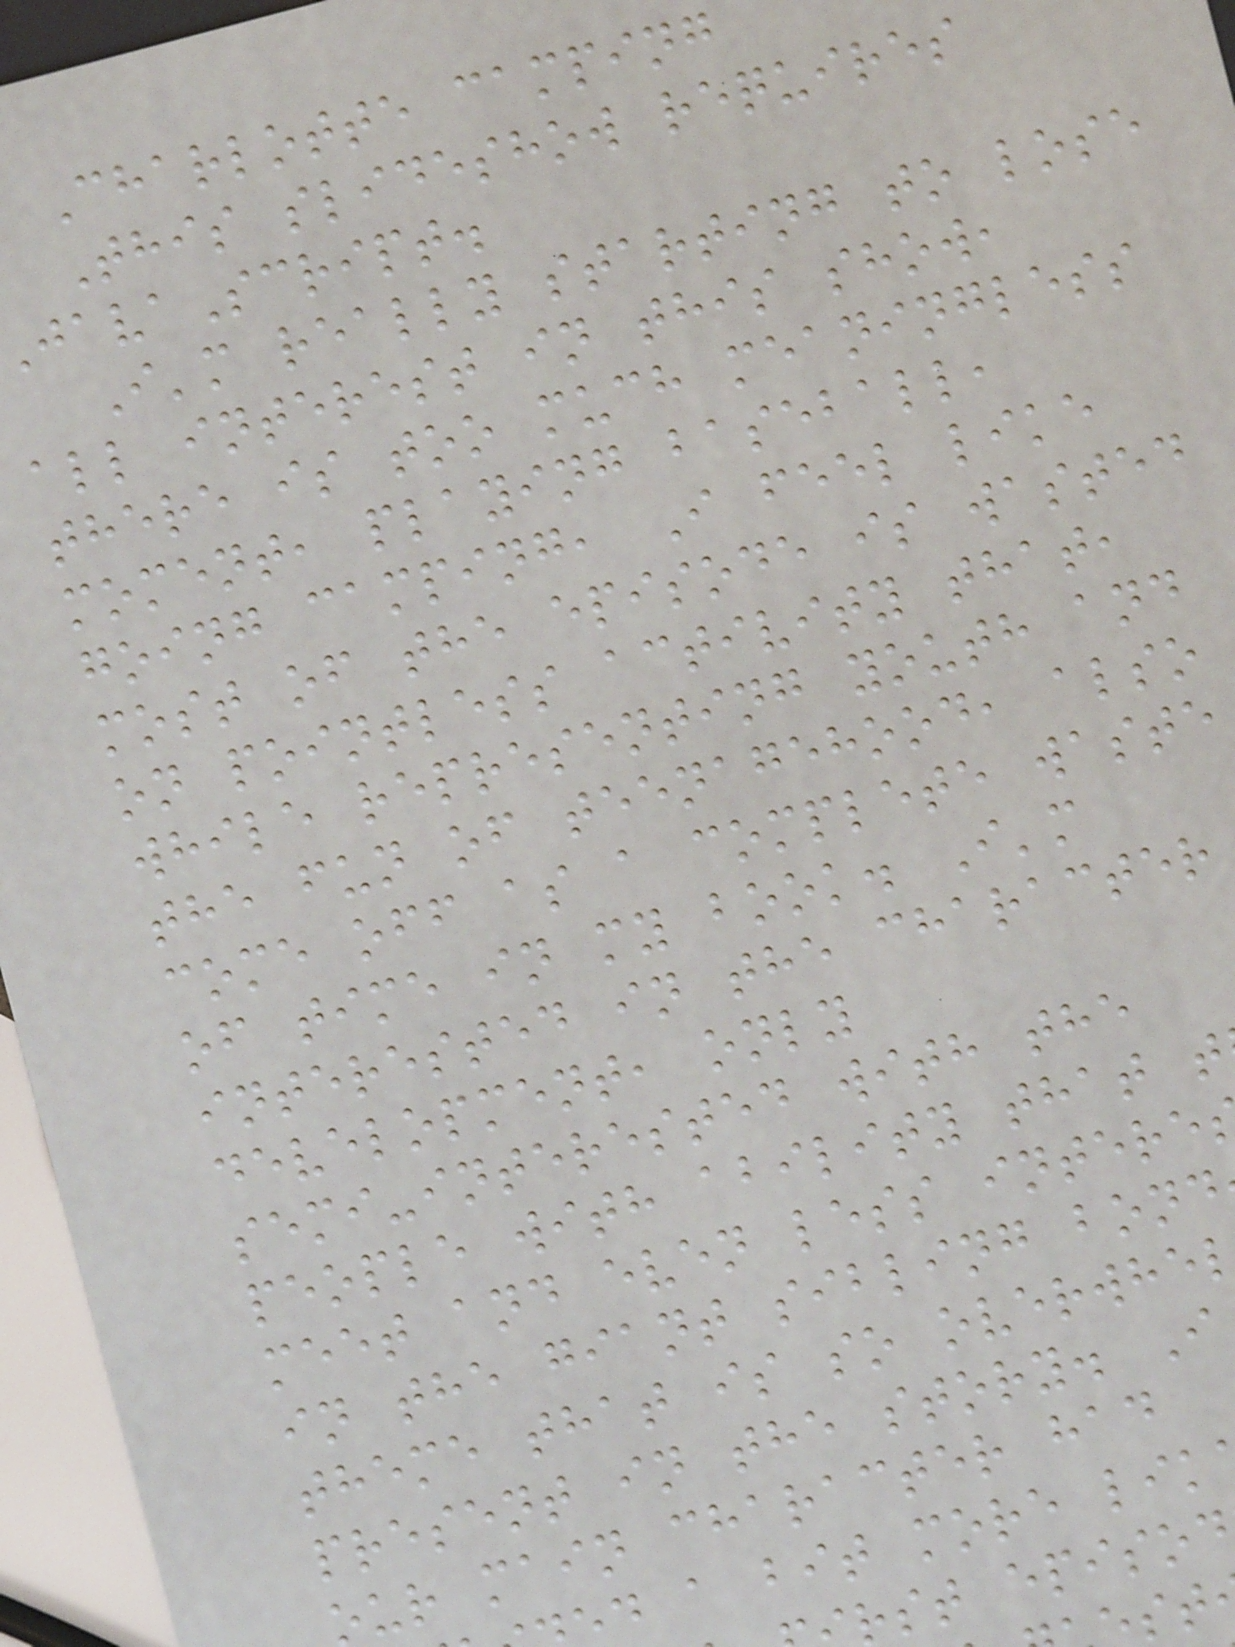Charlotte camping
This slideshow requires
avaScript.
I'm really starting to lose
all interest in this show,
there is too much meaningless
moment, playing baseball,
going camping, I feel like
most of the episode is wasted
on pointless activity that,
while representing youth and
the fun of teenagehood, also
come off as a complete waste
of time in my book. I'm
interested in the character
development, only
semi-interested with the
people with ability that t
meet and even less intere
in the giant sibling bond
theme that is so overwhe
present in the story. I
ur main character had
d a bit more lik
st episod
